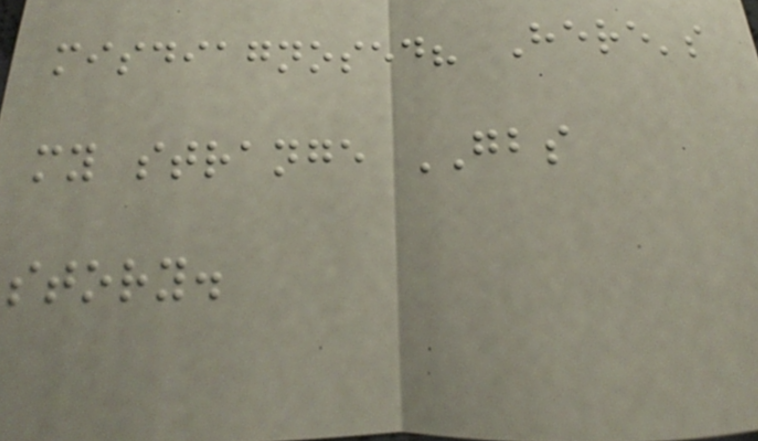misdiagnosed? Here's
my strange GBS
story.
